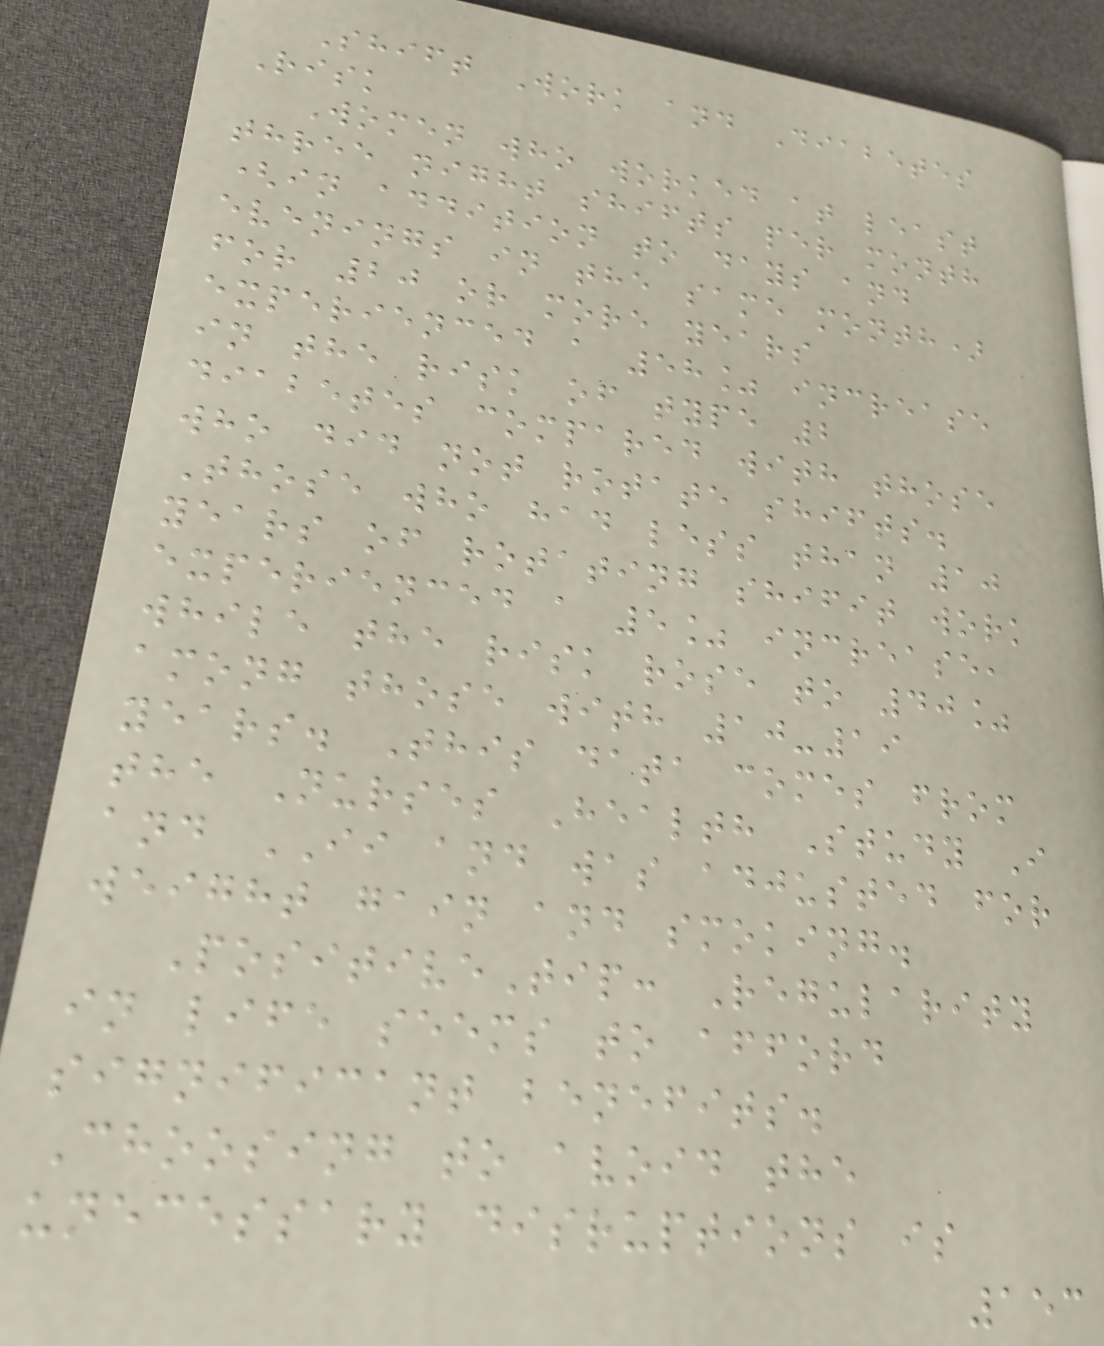Shift Work and Diabetes
Risk
Women who worked at least
three night shifts per month
(in addition to days and
evenings in the same month)
for 20 or more years
experienced a 58% increase
in the risk of type 2
diabetes compared with those
who did not rotate shifts.
Those who had less than 10
years of rotating shifit work
experienced a 5% increase,
while the risk rose to 40%
among those with 10-19
years. This data comes from
the Nurses Health Study I
and II and was adjusted for
weight gain and smoking.
PositiveTip: Regularity
in life seems to afford
significant benefits.
Choosing to avoid the
unecessary disruptions is
153
